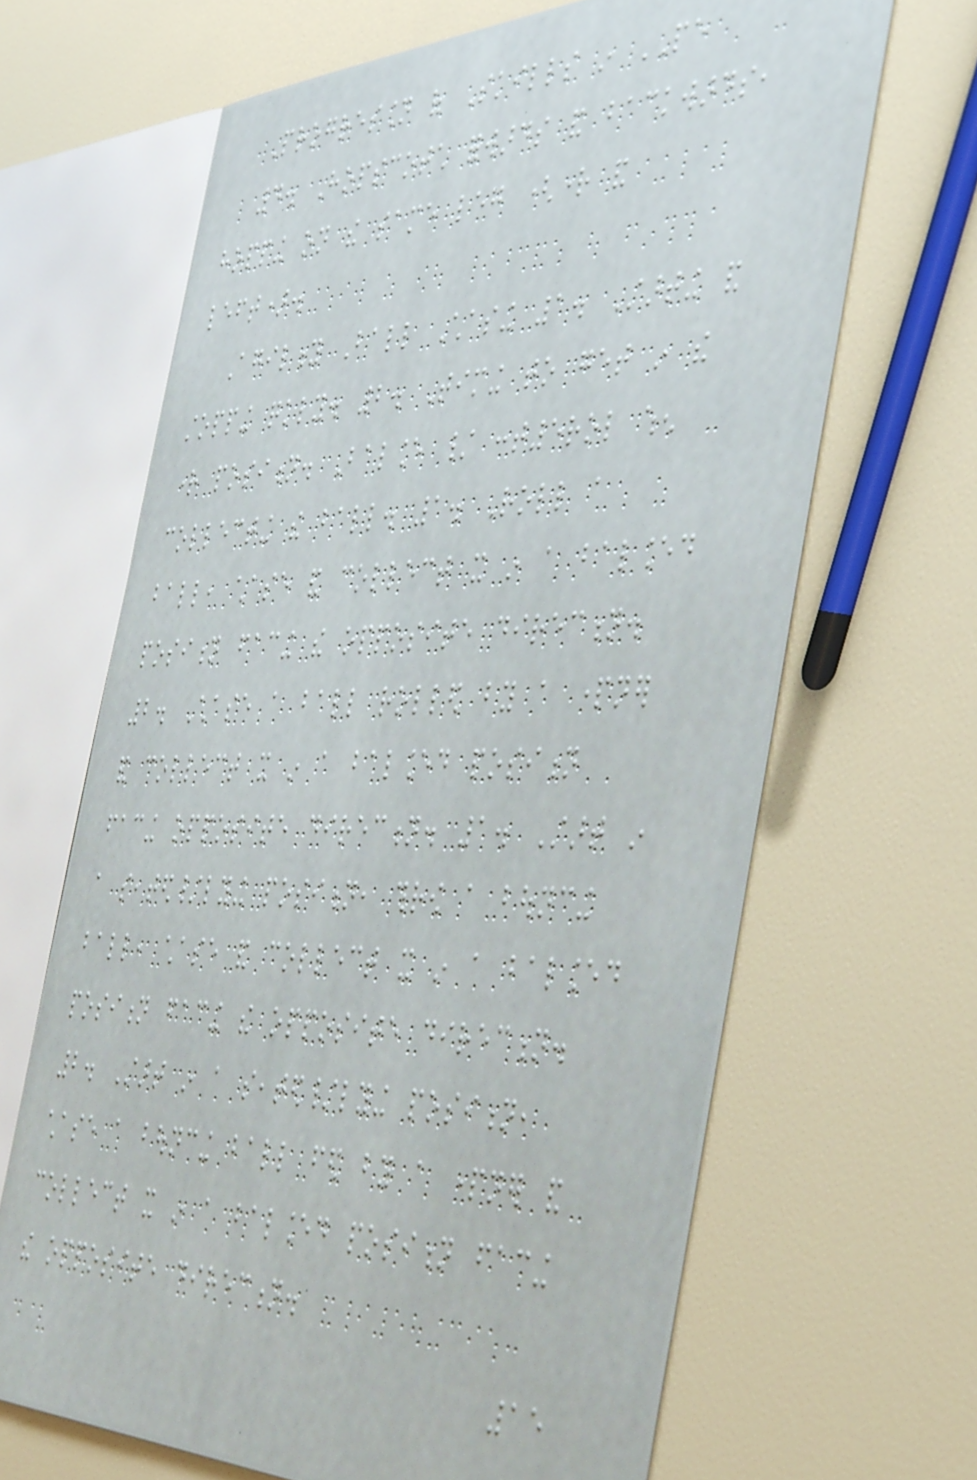Progression of Skills in PE
4. Hopscotch forwards and backwards,
hopping on the same leg (right and
left).
Agility Ball Chasing 1. Starting and
stopping quickly. 2. Timing to get in the
right position. Balance / cont5rol when
collecting the ball. 1. Roll a
ball, chase and collect it in a balanced
position facing the opposite direction.
2. Chase a ball rolled by a partner
and collect it in a balanced position
facing opposite direction. 1. Start in
a seated/lying position, throw a bouncing
ball, chase and collect it in a balanced
position facing the opposite direction.
2. Start in a seated/lying position,
chase a bouncing ball fed by a partner and
collect it in a balanced position facing
the opposite direction.
15
